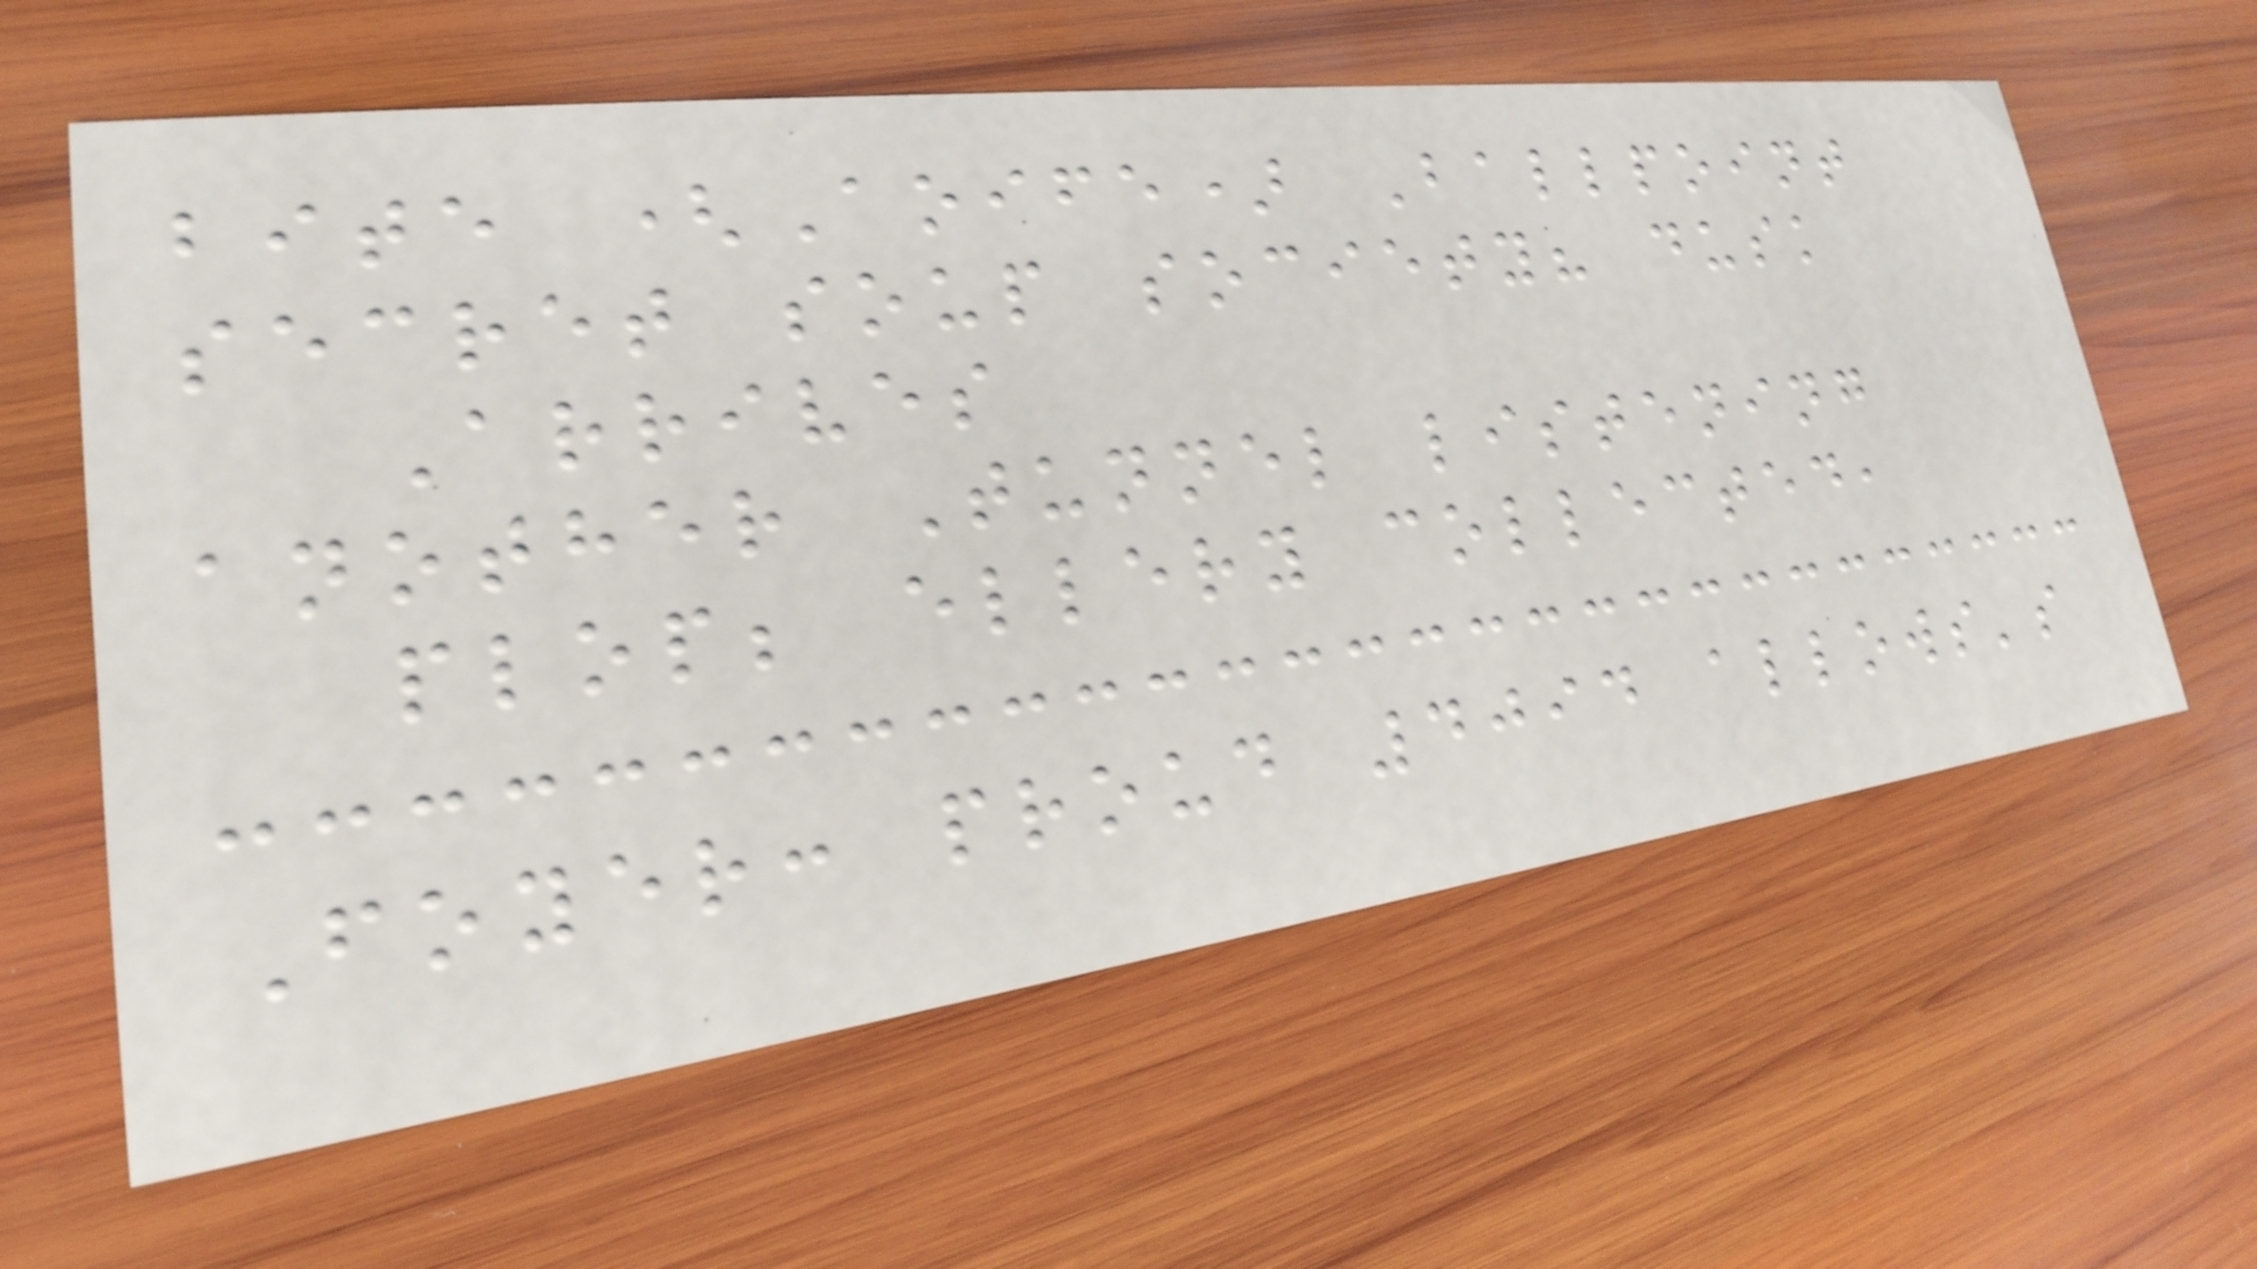bite (Aoife) Ballpoint
secret soup society? dusk
Arrives
another Tunnel listening
plop; ellery collected,
Foyer: proud 4094 allows's
